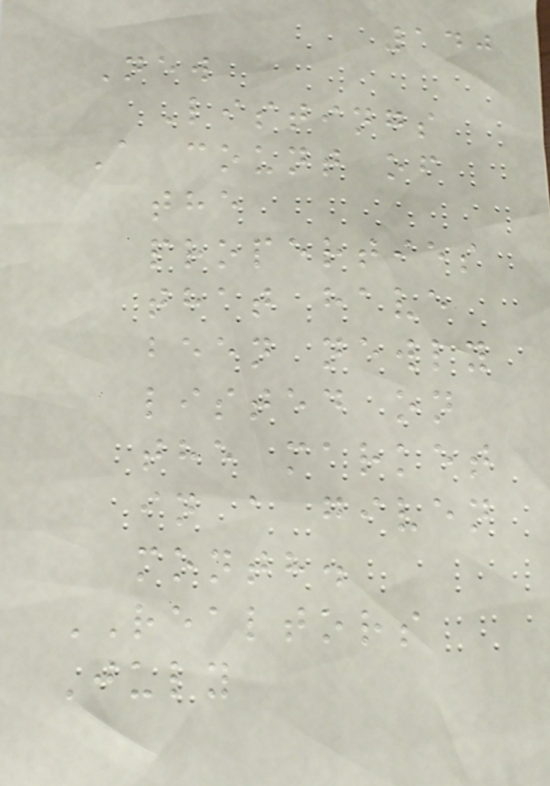140
New
Listings
A count of
the
properties
that have
been newly
listed on
the market
in a given
month.
REALTORS
July
